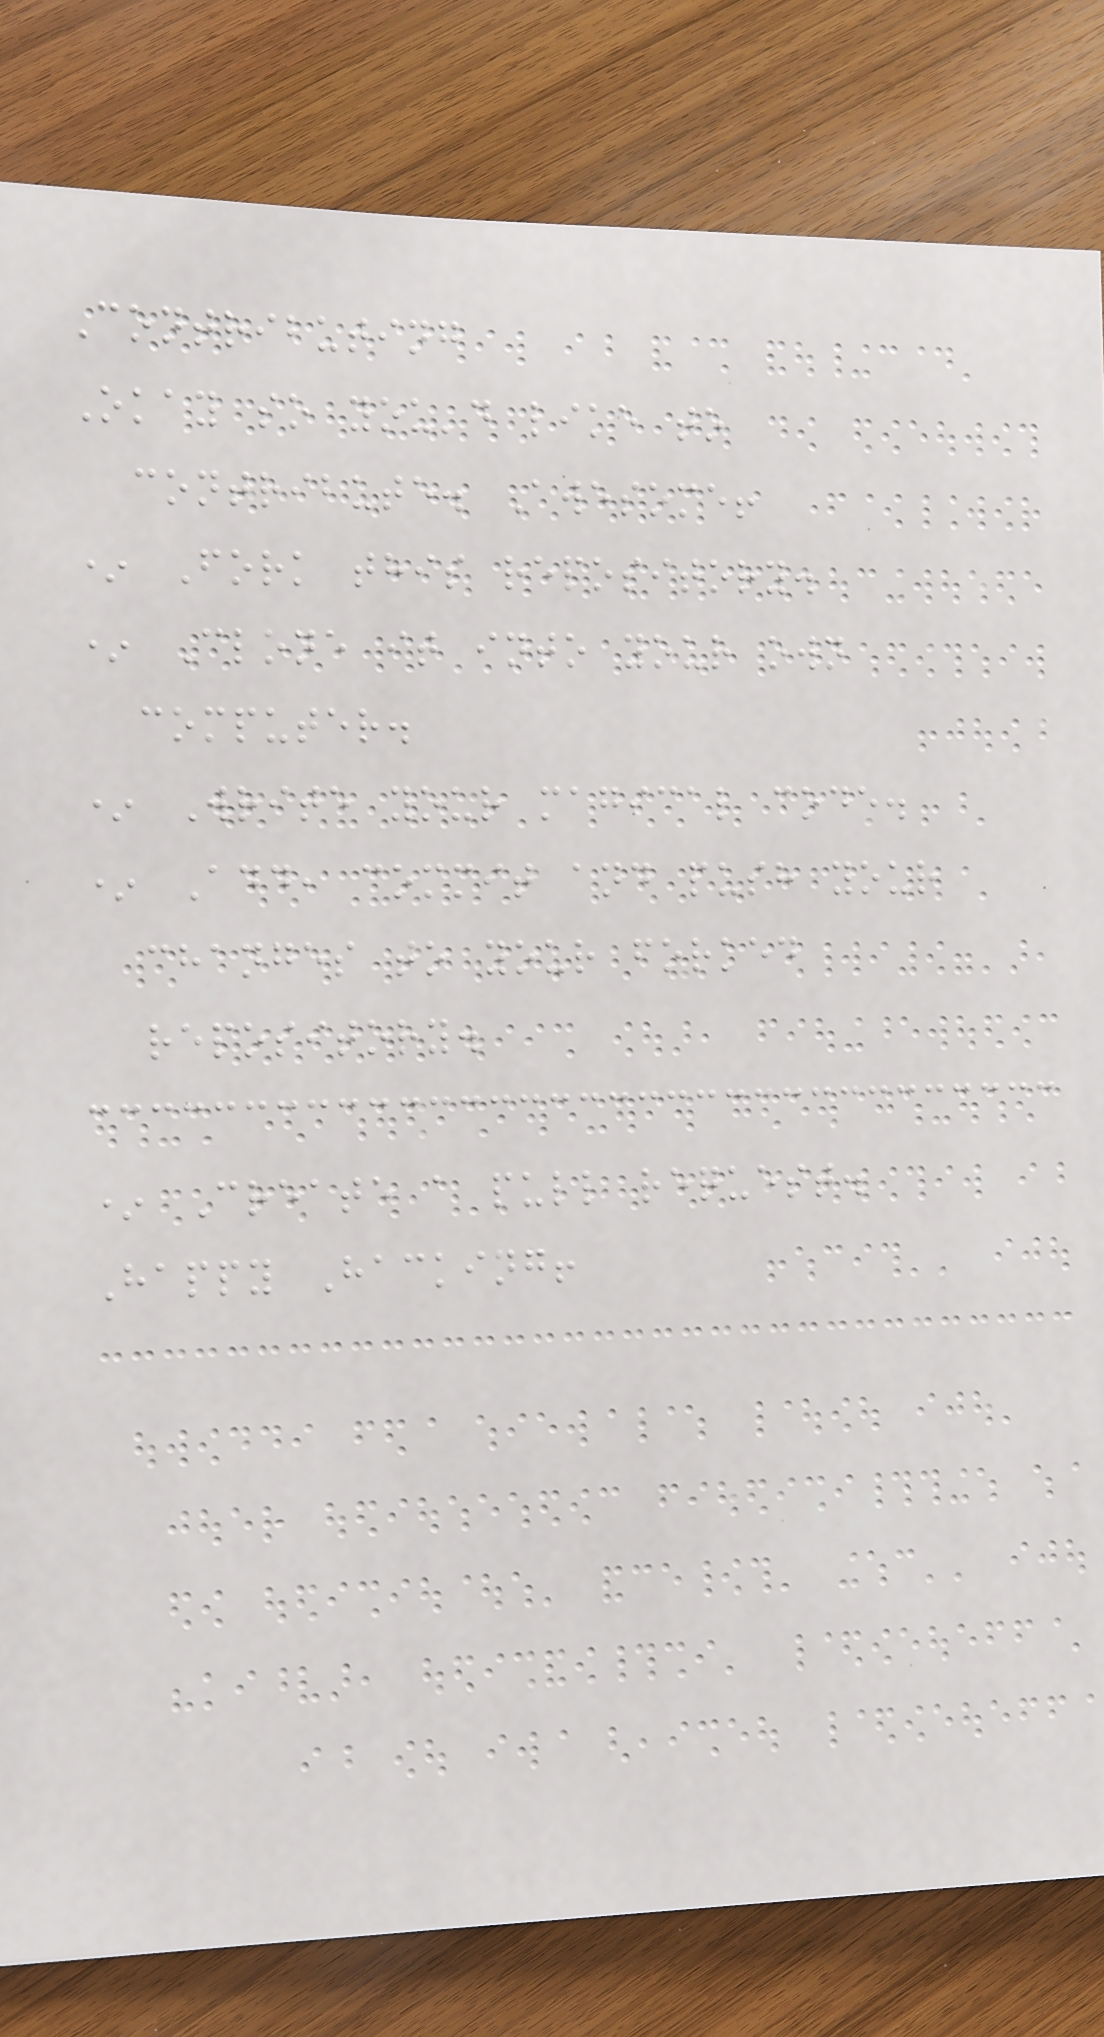Contributing
Okay so you'd like to
contribute. Awesome!
* Fork this repository.
* Clone it into your own
computer.
* Write your magical code.
* Add, commit and push your
changes to your forked
repository.
* Create a pull request.
Happy Hacking!
